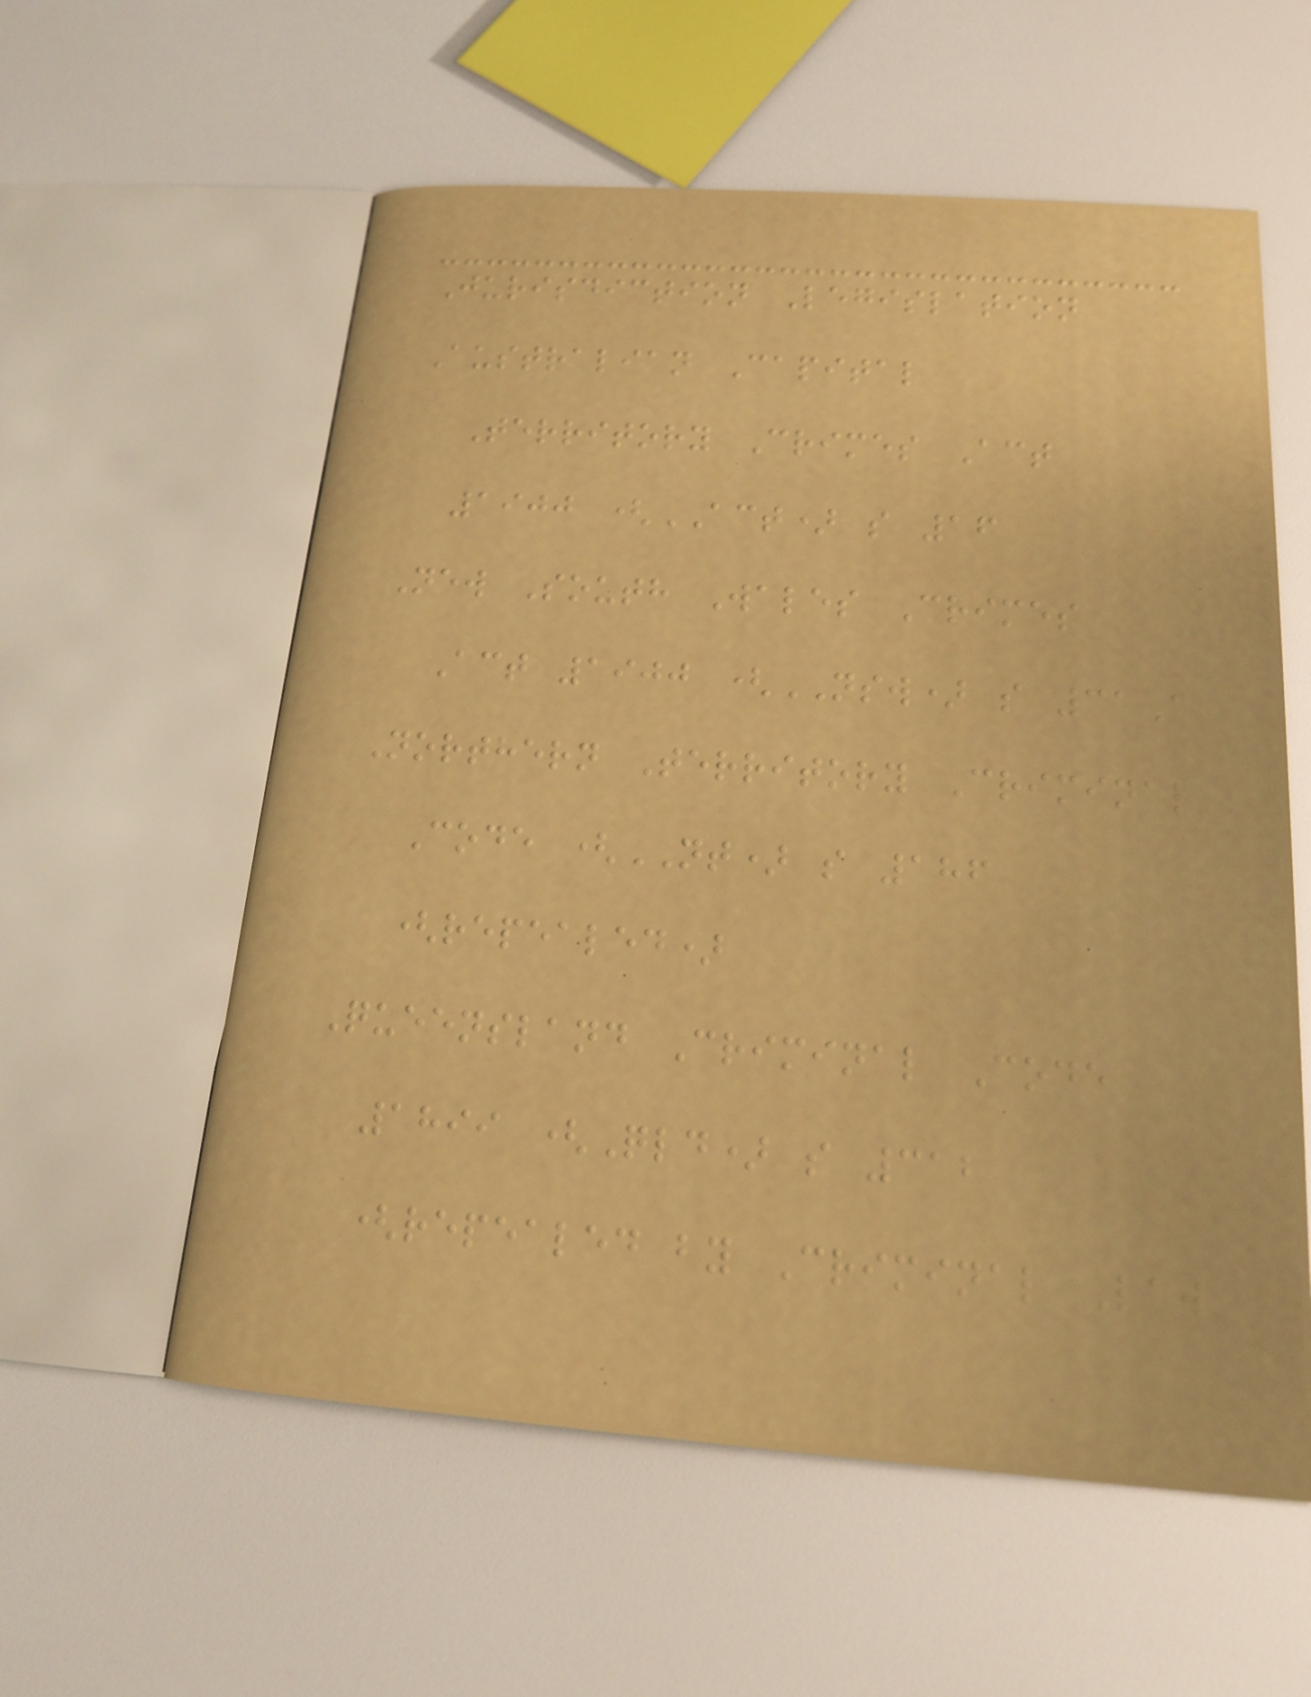Jurisdiction Legislation
Australian Capital
Territory Crimes Act
1900 (ACT) s 16
New South Wales Crimes
Act 1900 (NSW) s 31A
Northern Territory Criminal
Code (NT) s 186
(repealed)
Queensland Criminal Code
1899 (Qld) s 312
(repealed by Criminal Law
